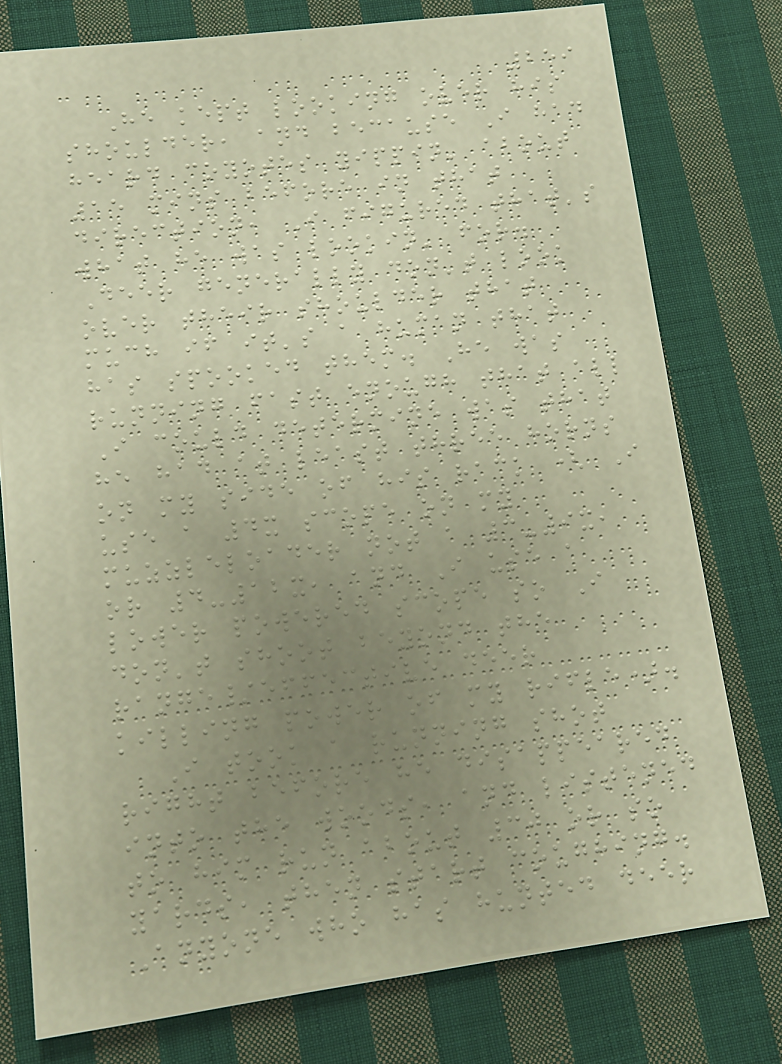259
He kept looking over his
shoulder, and because I had
heard coyotes yippin' about
15 mins before in that
direction, I figured that's
what he was lookin' for.
Deer generally don't look
over their shoulder that
much if it's a human that
has spooked them. He was
running fast enough that all
I could determine was that
he had at least three horns
on my side of his rack ( I
use a 4x scope on my
muzzleloader not a 3-9x,
or 4-12x, and I use a
lower powered scope so I
don't shoot beyond the
range/effective deer
killing power of my rifle).
I took a running shot
right before he disappeared
into the woods, and listened
to him run about 30 or so
yards, then start coughing.
Anyone who has hunted deer
